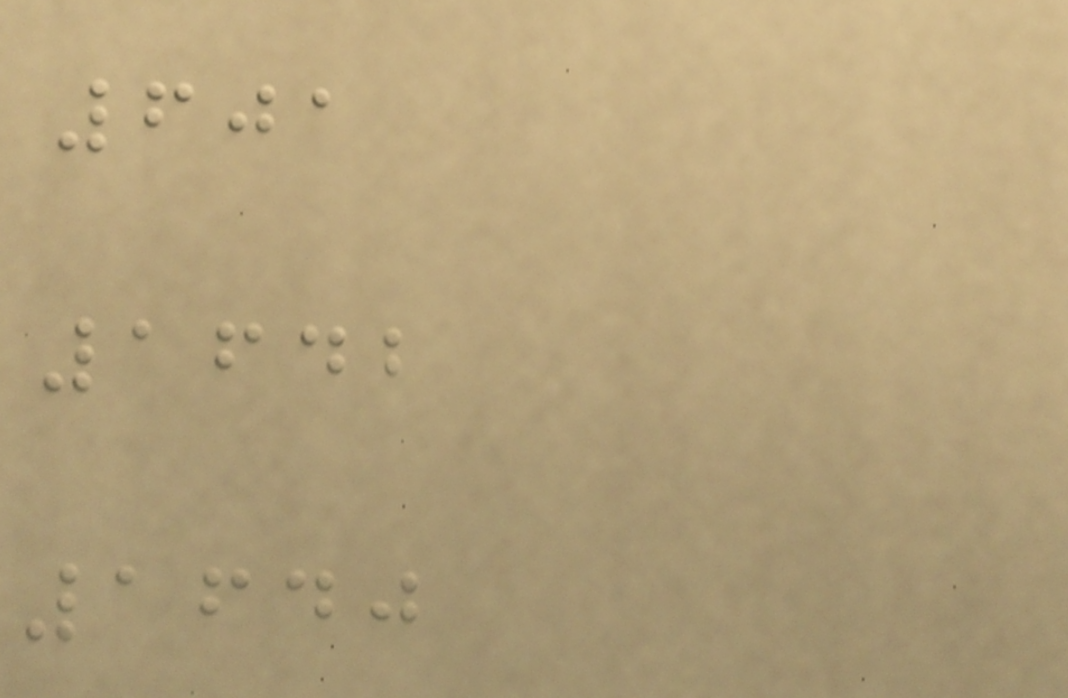601
1642
1640
